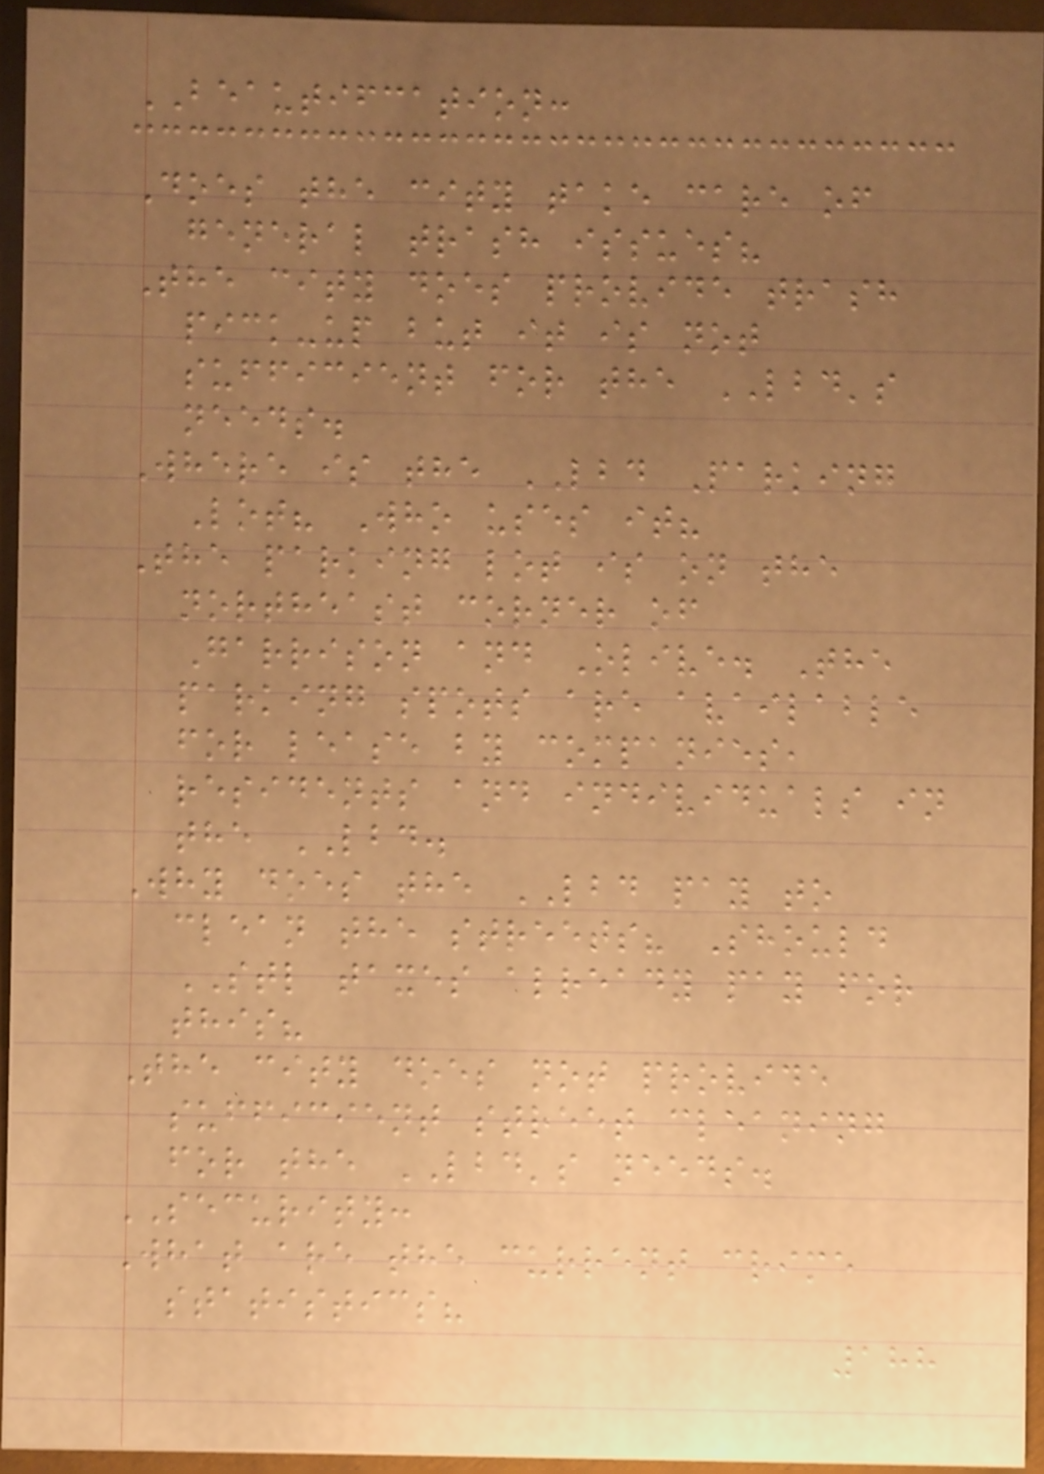BEAUTIFCATION:
Does the city take care of
general trash issues?
The city does provide trash
pick-up but it is not
sufficient for the LBD's
needs.
Where is the LBD Parking
Lot? Who uses it?
The parking lot is on the
northeast corner of
Garrison and Olive. The
parking spots are available
for lease by companies,
residents and individuals in
the LBD.
Why does the LBD pay to
clean the streets? Should
STL taxes already pay for
this?
The city does not provide
sufficient street cleaning
for the LBD's needs.
SECURITY:
What are the current crime
statistics?
188
